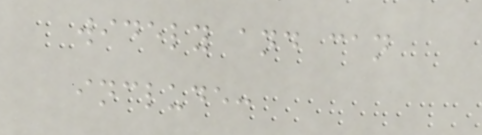widely and can
include:
